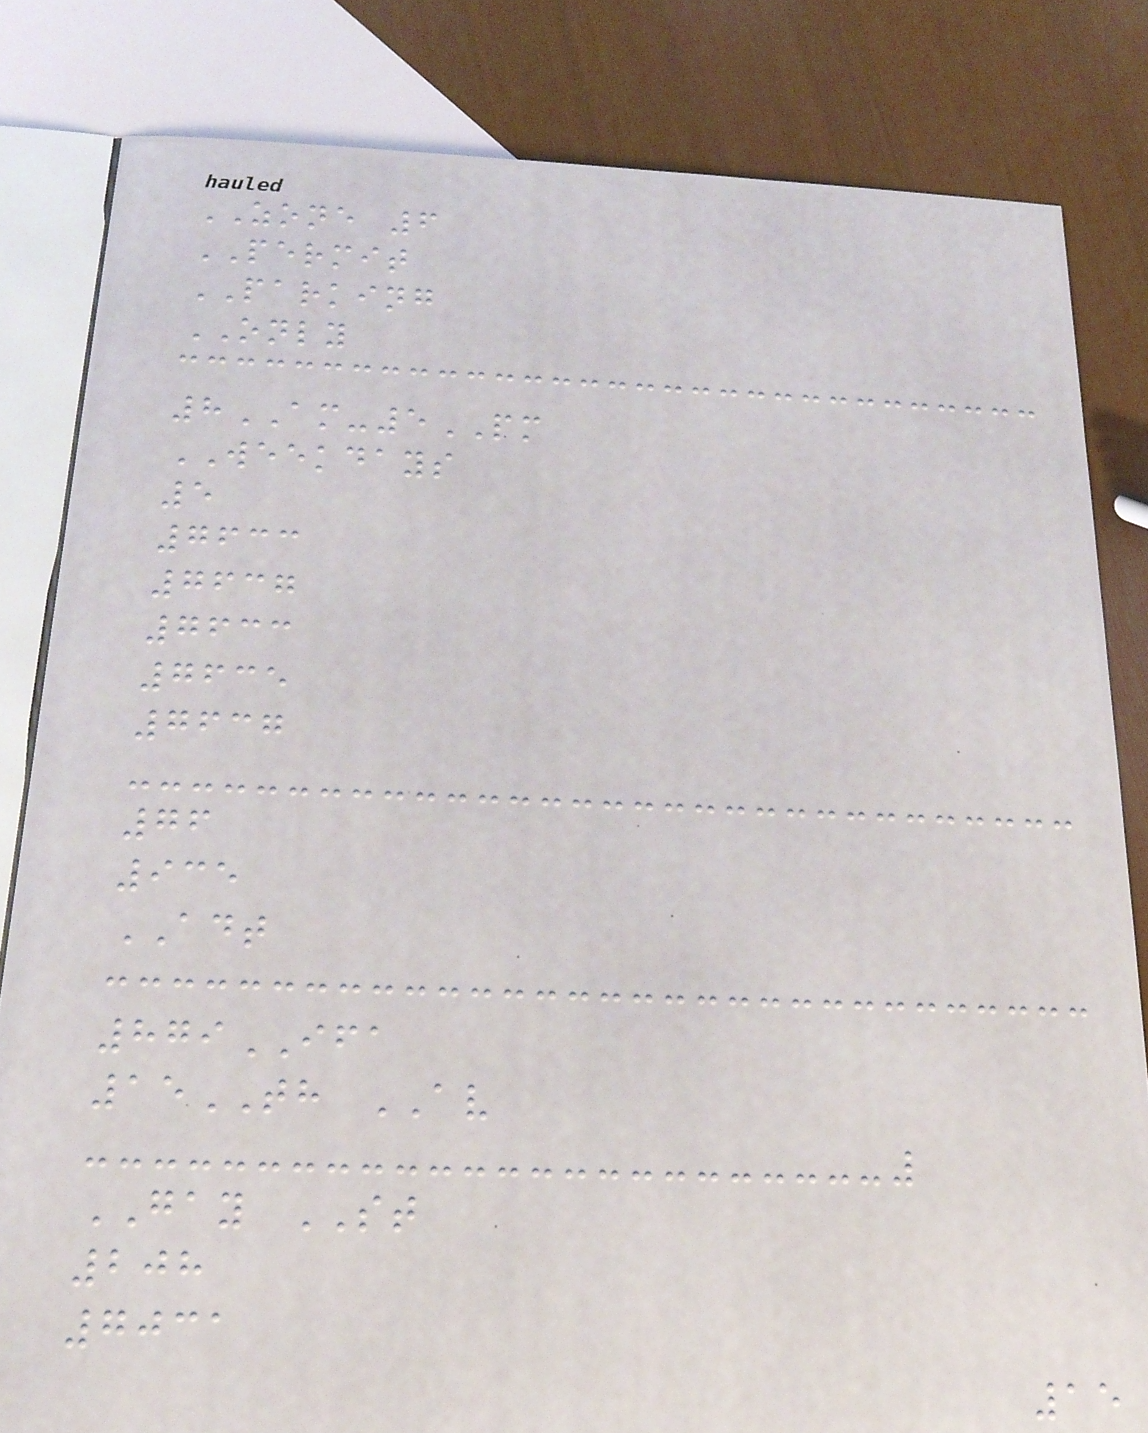ZONE 6
PERMIT
PARKING
ONLY
8AM-5PM
WEEKDAYS
5
7633
7637
7633
7635
7637
76
935
ADT
879IFA
15TH AV
GAY ST
208
7031
15
